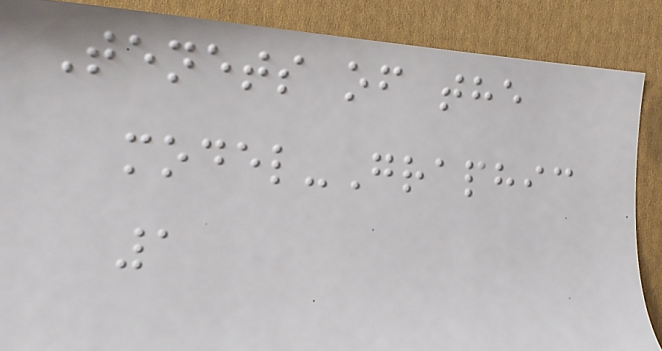Tenets of the
model-Graphic
1
